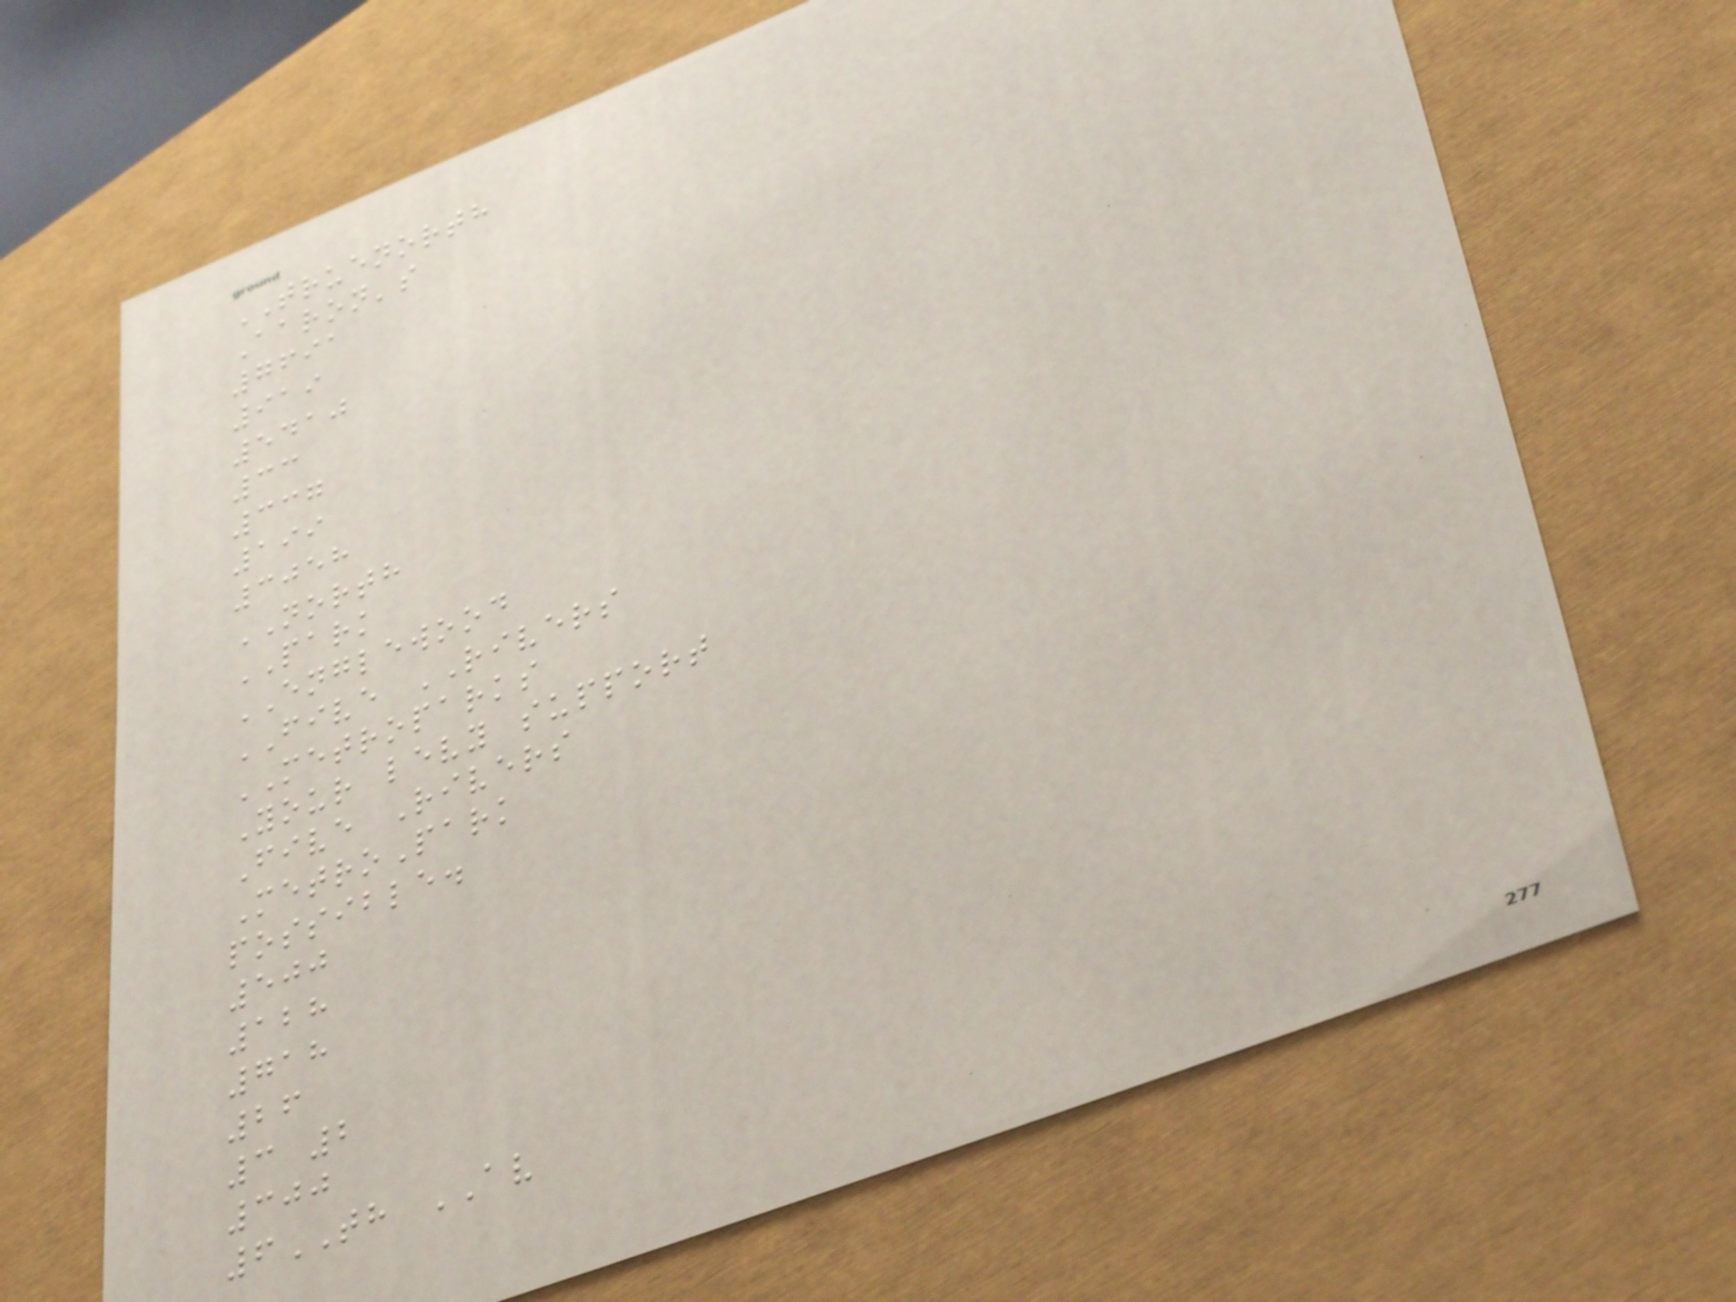TRUENORTH
Aaron's
7691
919
5410
33
337
199
3058
NORTH
PARK
ENGLEWOOD
FIVE RIVERS
METROPARKS
Your levy support
Five Rivers
MetroPark
possible.
500
128
718
26
3 2
300
6TH AV
